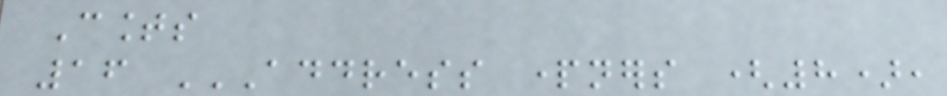Counts
16 ADDRESS PARTNERS (8),
